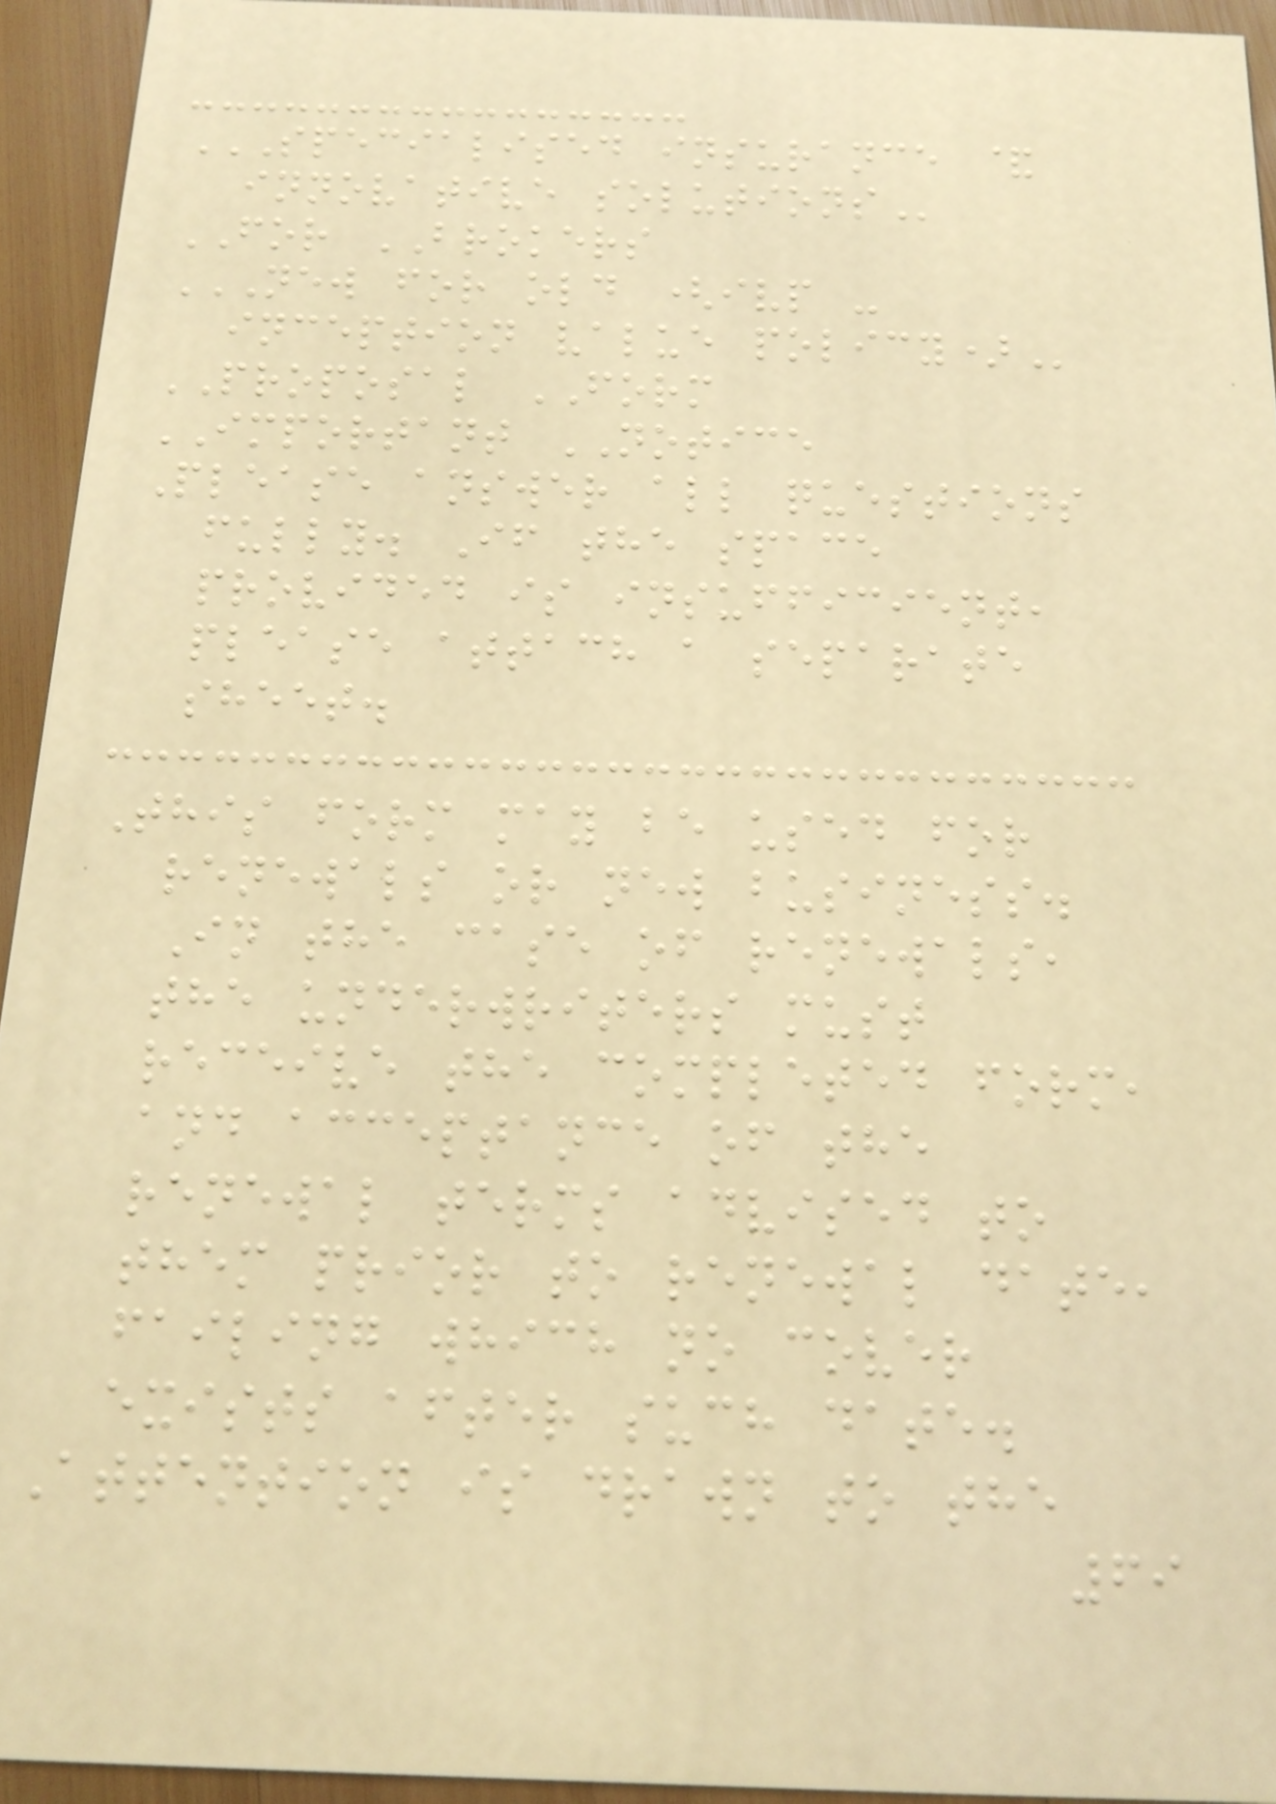SPECIALISED INSURANCE &
INNOVATIVE SOLUTIONS
FOR BROKERS
NEW FOR OLD (IVP -
INCEPTION VALUE POLICY)
PROPOSAL FORM
IMPORTANT NOTICE
Please answer all questions
fully. If the space
provided is insufficient,
please attach a separate
sheet.
This form may be used for
renewals or new business.
In the case of renewals,
the underwriters must
receive the completed form,
and acceptance of the
renewal terms advised to
them prior to renewal date,
failing which no cover
exists after such date.
Attention is drawn to the
69
